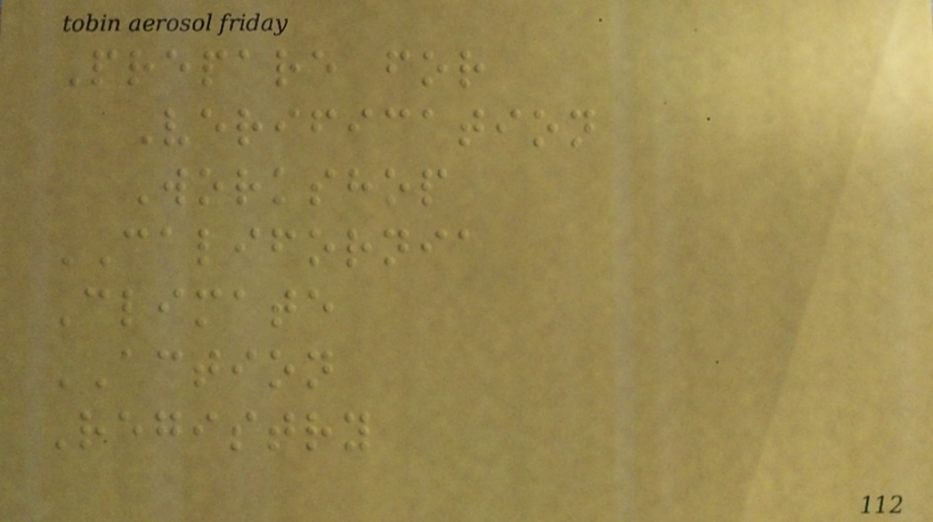Prepare for
Verification
Workshop
CALIFORNIA
Climate
ACTION
Registry
